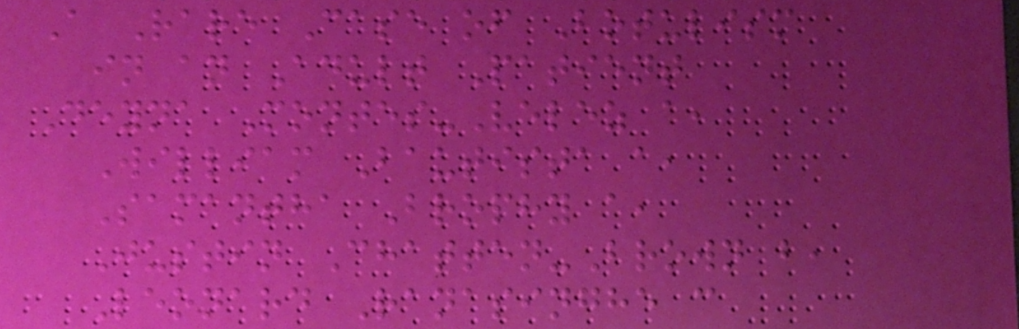A Rare Case of Botulism
in an Adult Patient
Deyna Montes-Velez a,
William Bautista a,
Samantha Brophy a,
Justin Chatten-Brown b,
Leonard Ranasinghe c
